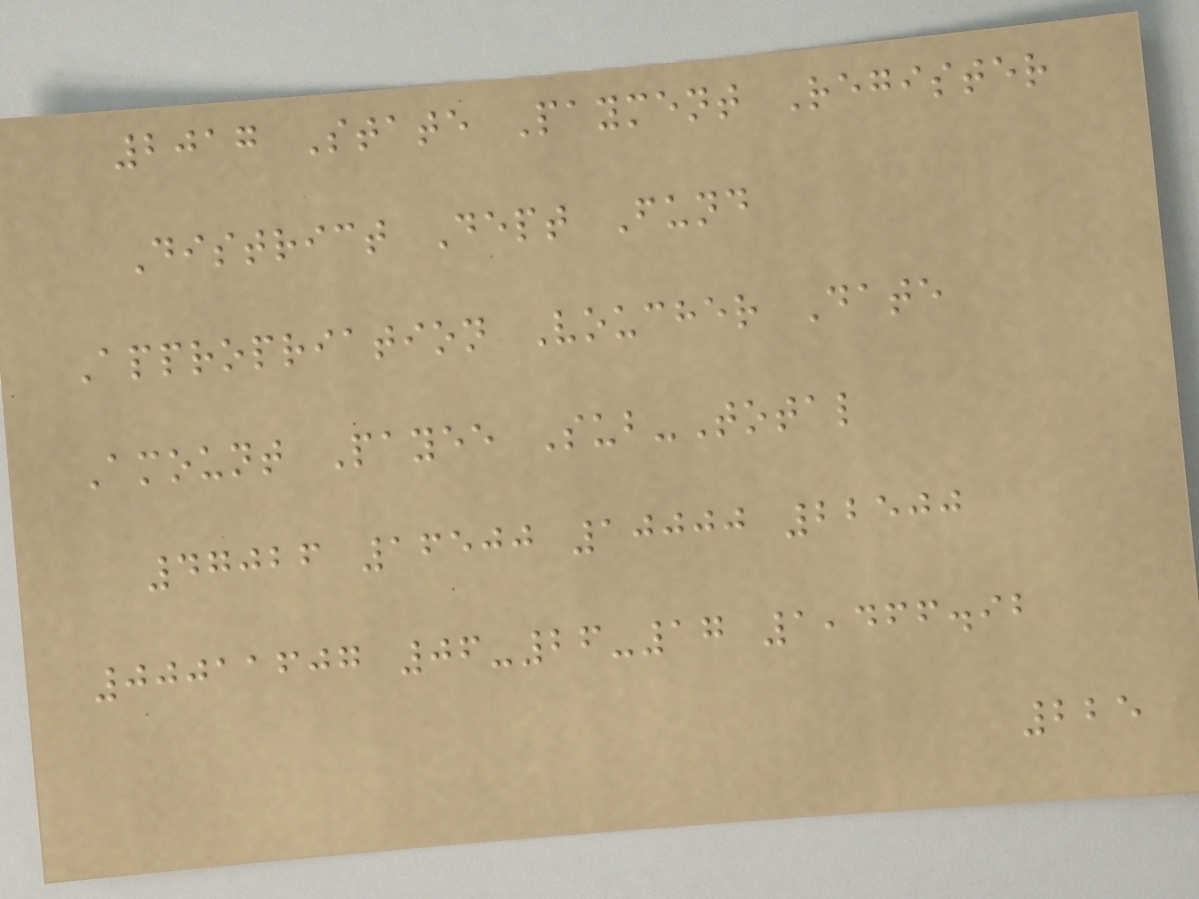2017 State Payment Register
District Dept Fund
Appropriation Voucher Date
Amount Payee Sub-Total
47026 16500 10000 22500
00011607 06-26-17 1,466.92
225
